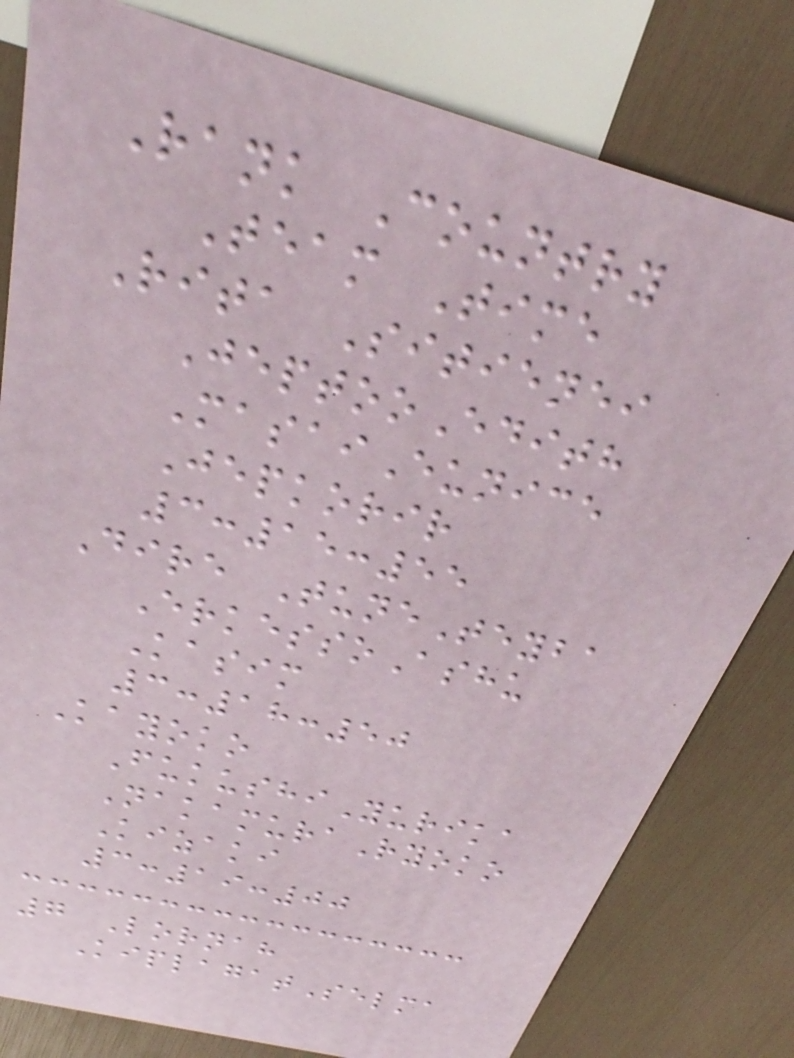Rank Country
Team Time
Rita Sitienei
JeptooEdith
MasaiEunice
Jepkorir
3:15:55
Dire TuneTeyba
ErkessoAshu
Kasim
3:18:50
Kayoko
FukushiYurika
NakamuraRyoko
Kizaki
3:19:00
7 Lornah
KiplagatSelma
